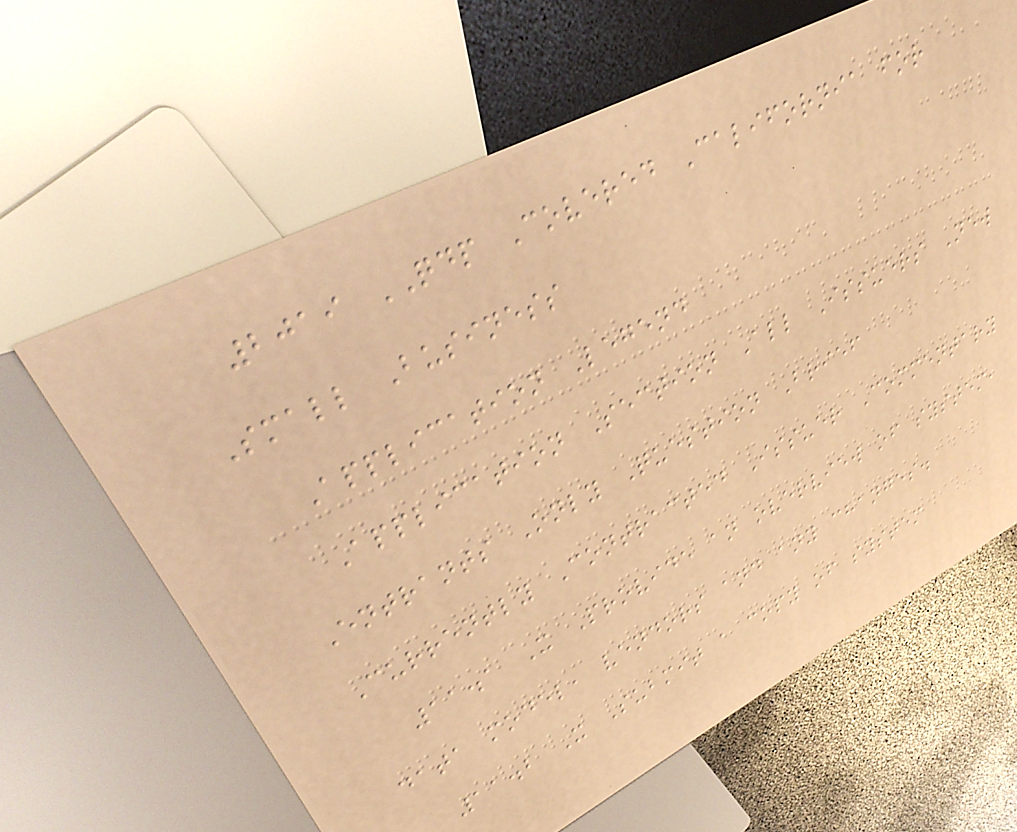2019 QDP Covered California for
Small Business
Application Legend
Application Section All Issuers New
Entrants Only Question Brief
Currently Contracted Issuer Commentary
11.1 X Provide an overview of system,
data model, vendors and any changes.
11.2 X Submit a copy of system
